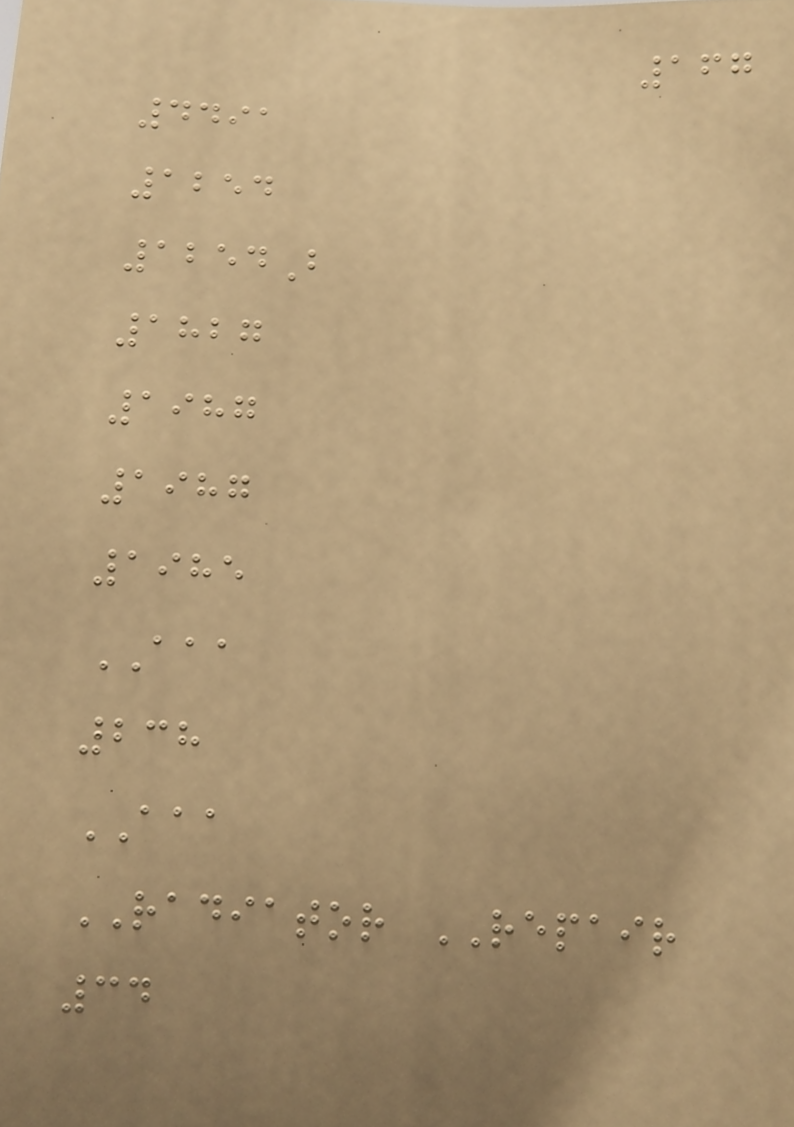167
4491
1254
1254B
1827
1987
1987
1985
AAA
238
AAA
RADIATOR REPAIR
34
